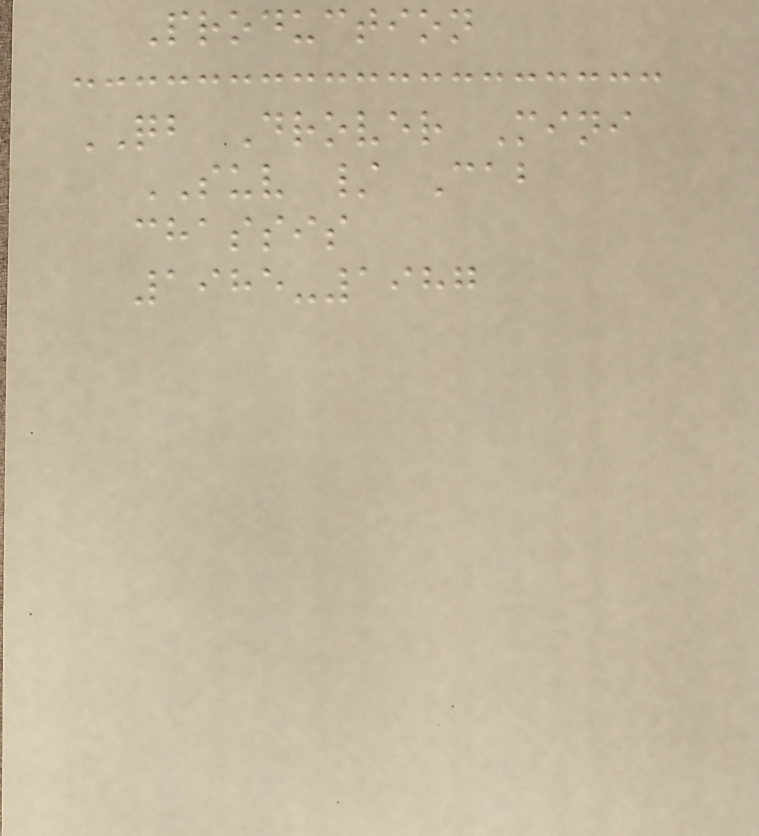Production
QB Drover Mini
SUV / Cab
chassis
1985-1987
